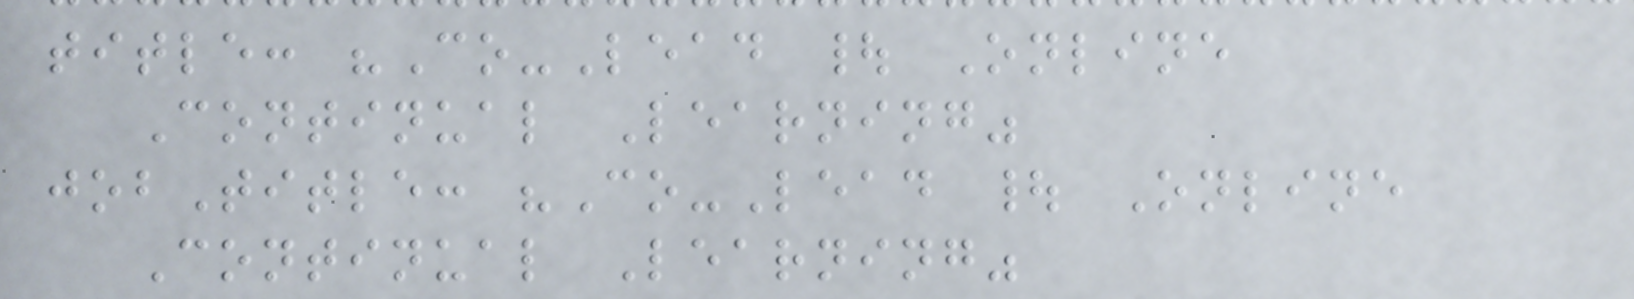title: "Co-Lead | Online
Continual Learning"
jobTitle: "Co-Lead | Online
Continual Learning"
